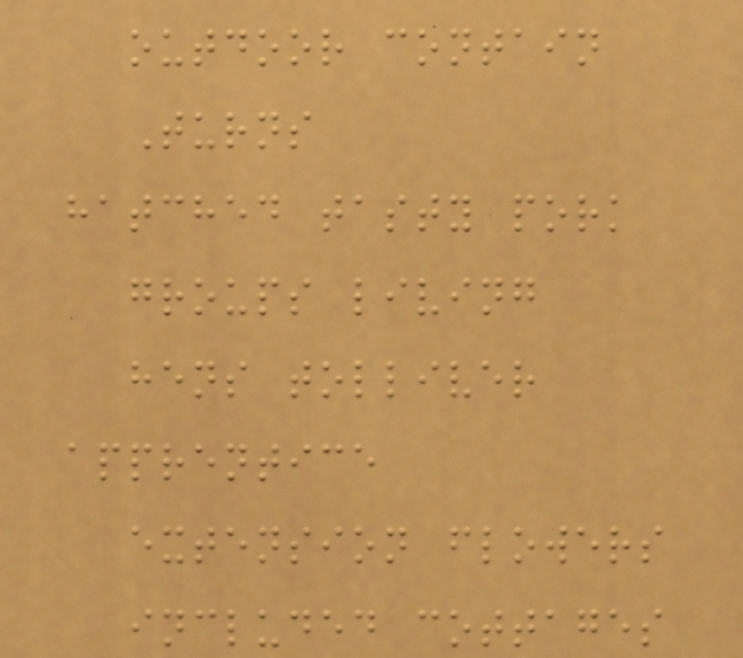outdoor contain
Turns
hatched tasty pork
groups living
hens tolliver
apprentice
extension flowers
included cottages
